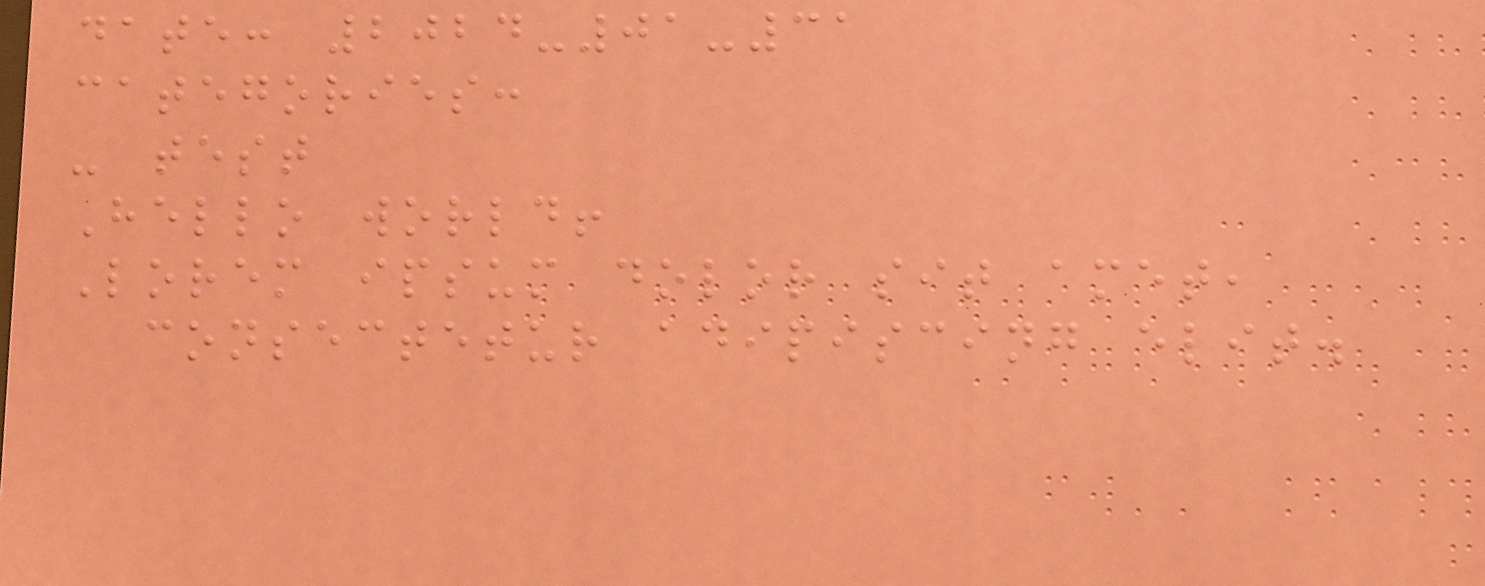date: 2024-01-31
categories:
- test
Hello world!
Lorem ipsum dolor sit amet,
consectetur adipiscing elit.
